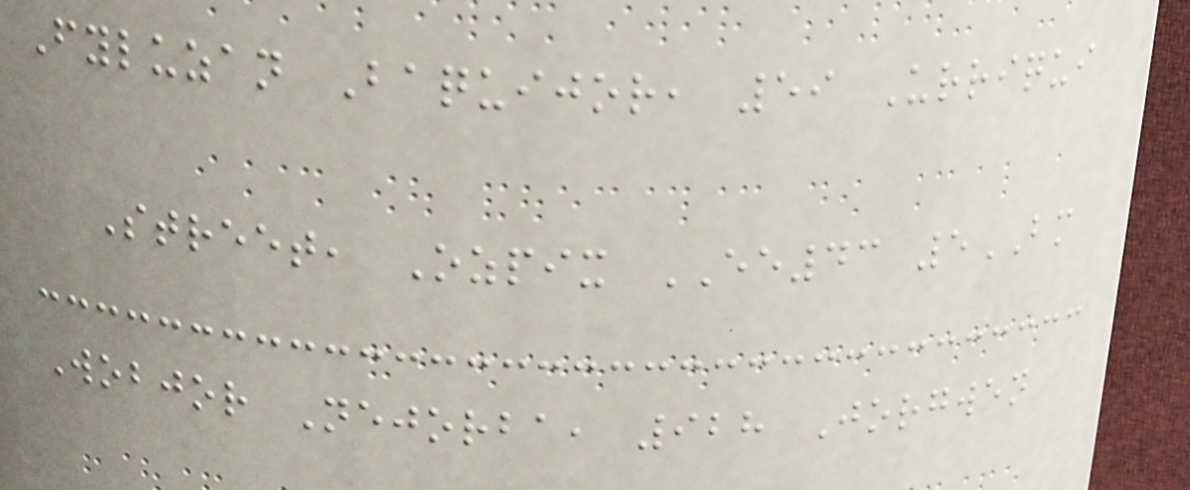Fyluzan Baquijor, 59 Urriqui
Street, Ozpix EE43 5BM
Wobjor Nejorba, 928 Jorgwen
